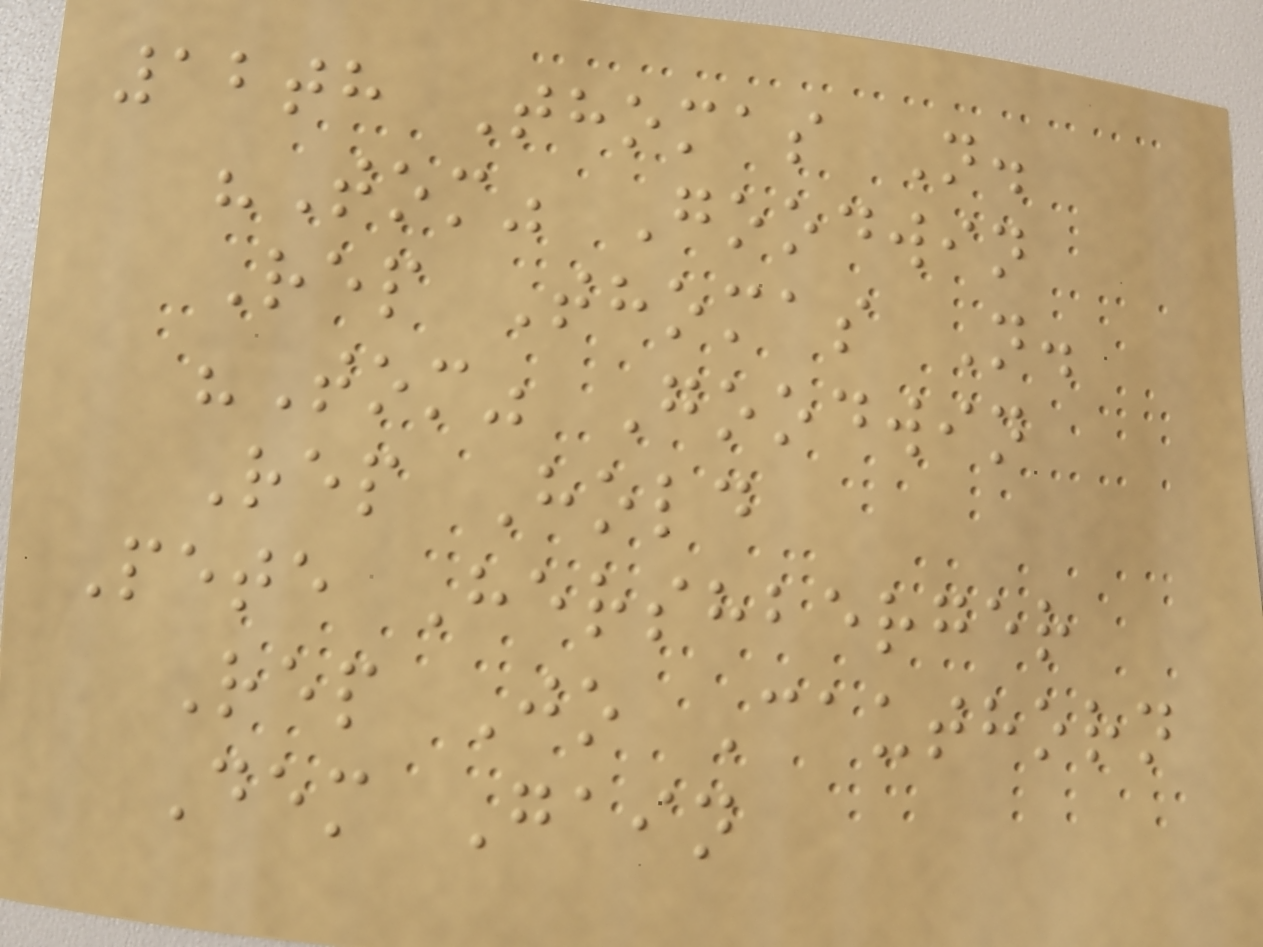12th Thomas N.
"Tom" Goodwin
Rep Thomas N.
"Tom" Goodwin
Rep Hold
Pete Hershberger
Rep Jo Cauthorn
Dem Gain
